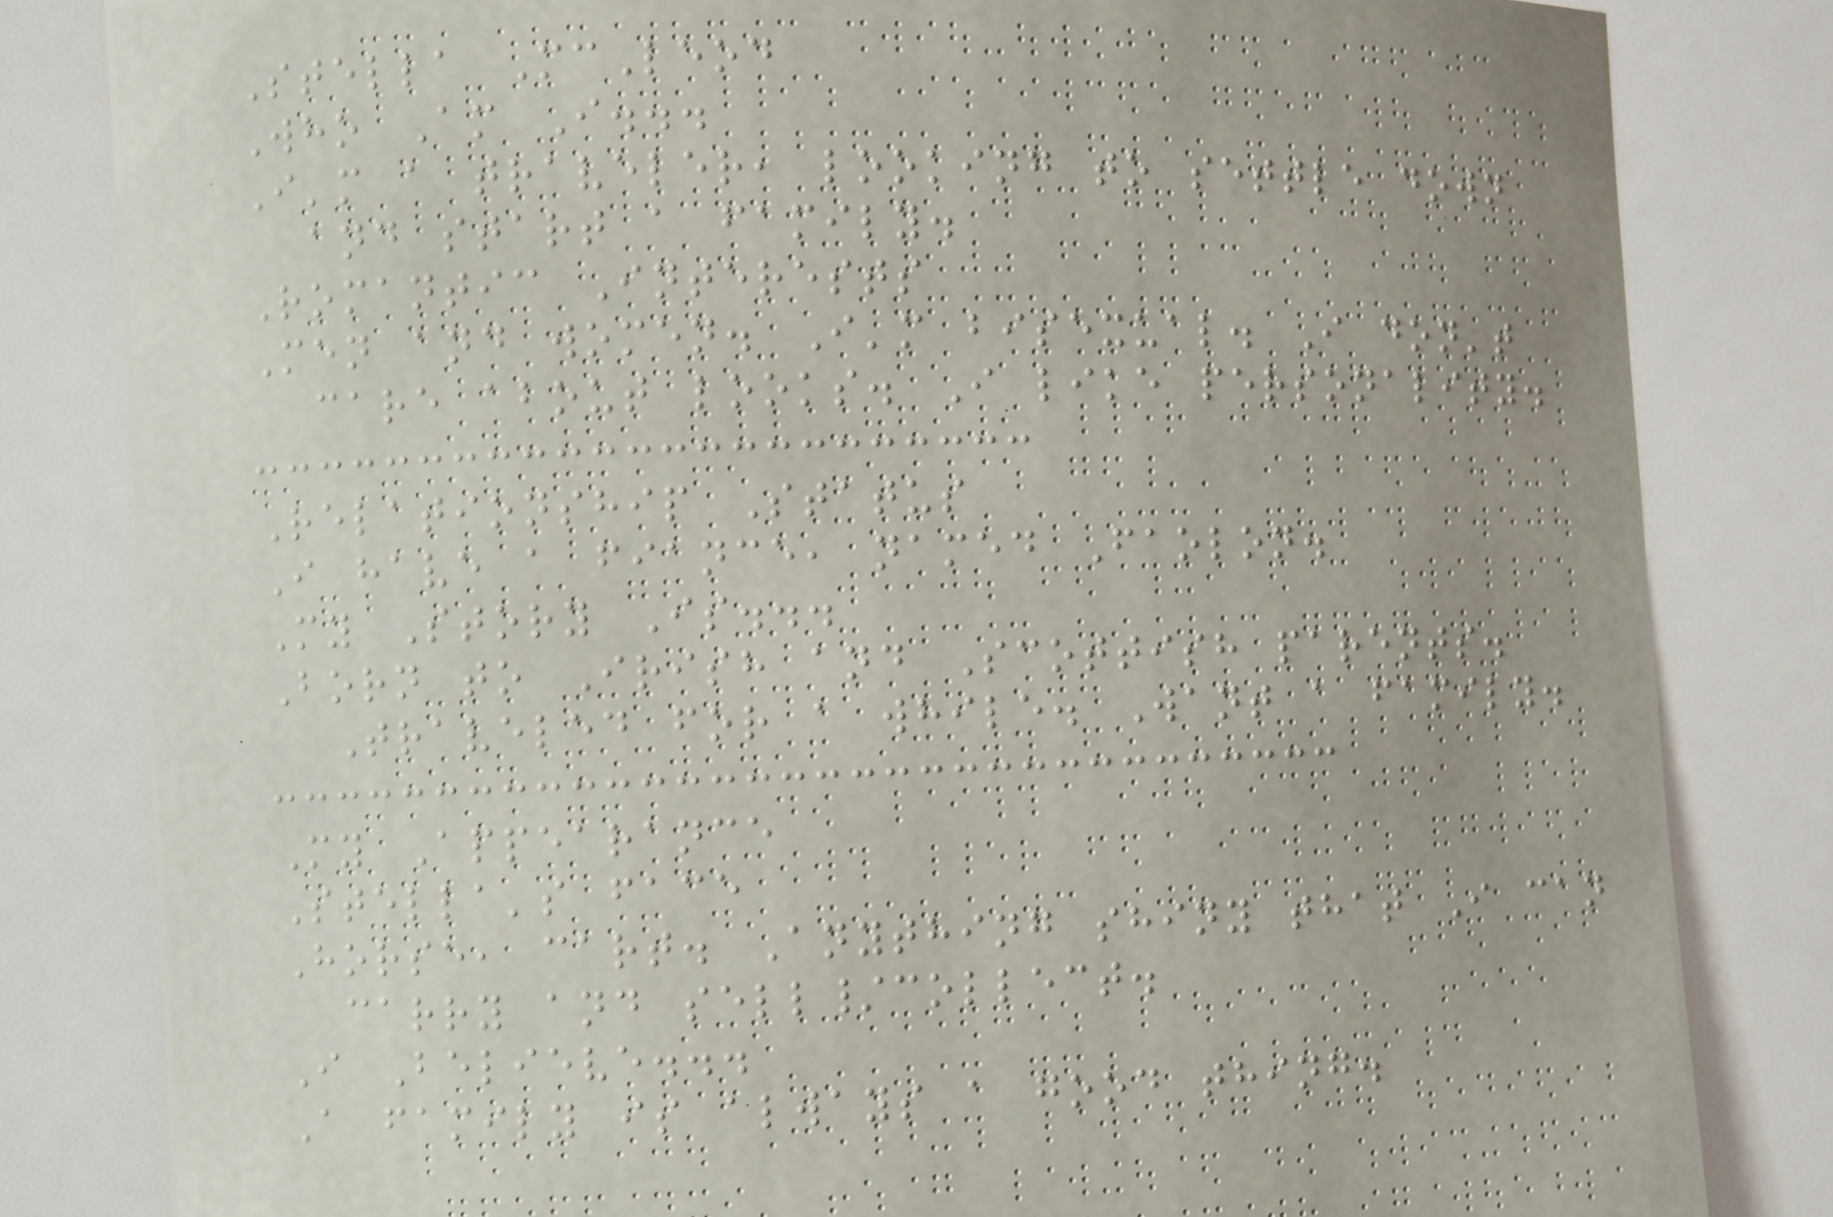Stella McLeod
Who Am I...
I'm a traveler, looking to settle down
and start a family.
Romantic Interests
Men and women. I'm bisexual. I don't
care about looks. I like personality.
Relationship Status
I have a fiance, named Faolon.
My Story Is...
Born to Irish and Scottish parents.
Traveled for a while. Want a family.
My Appearance
Stella's face
Horse, cart. Anything shiny that I can
carry and sell/collect.
I Believe...
A family is always a good thing.
